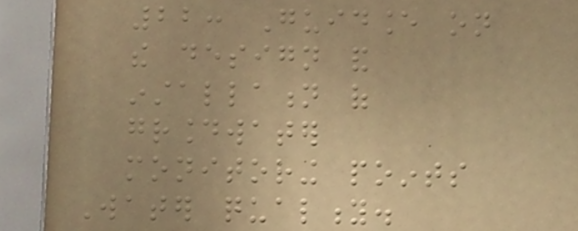22: Guidance on
the design and
installation of
groundwater
monitoring points
Water quality.
